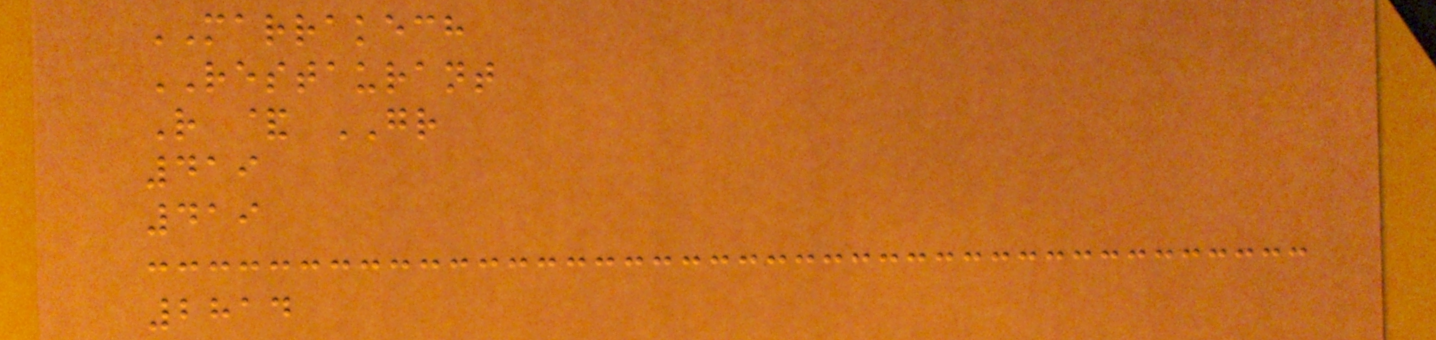MARRAKECH
RESTAURANT
R & GR
419
419
2814
